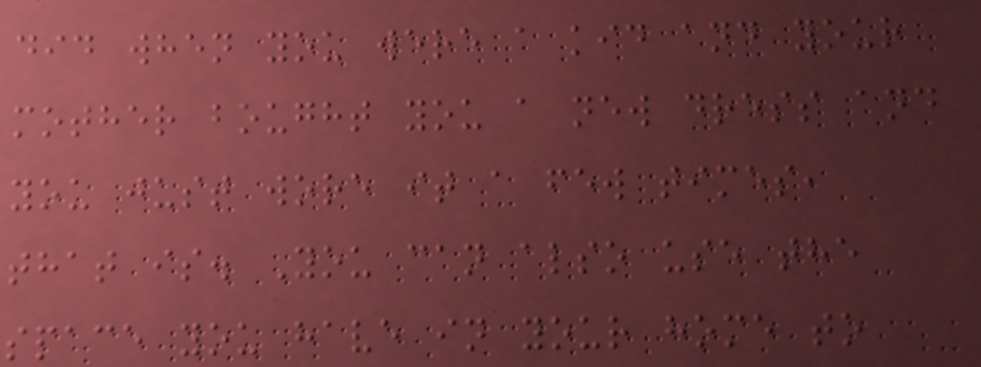did when you were a kid and your
mother bought you a new dress and
you just wore it a few times,
that is. You can also use the
space you have in your home to
